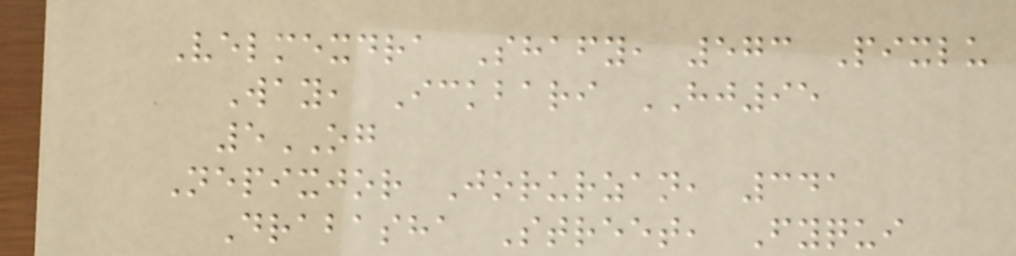Velmexdra Shafy, 573 Pixlu
Way, Ickbari HJ95
5OG
Nepixjor Jorurzan, 341
Drabasha Street, Fyqui
